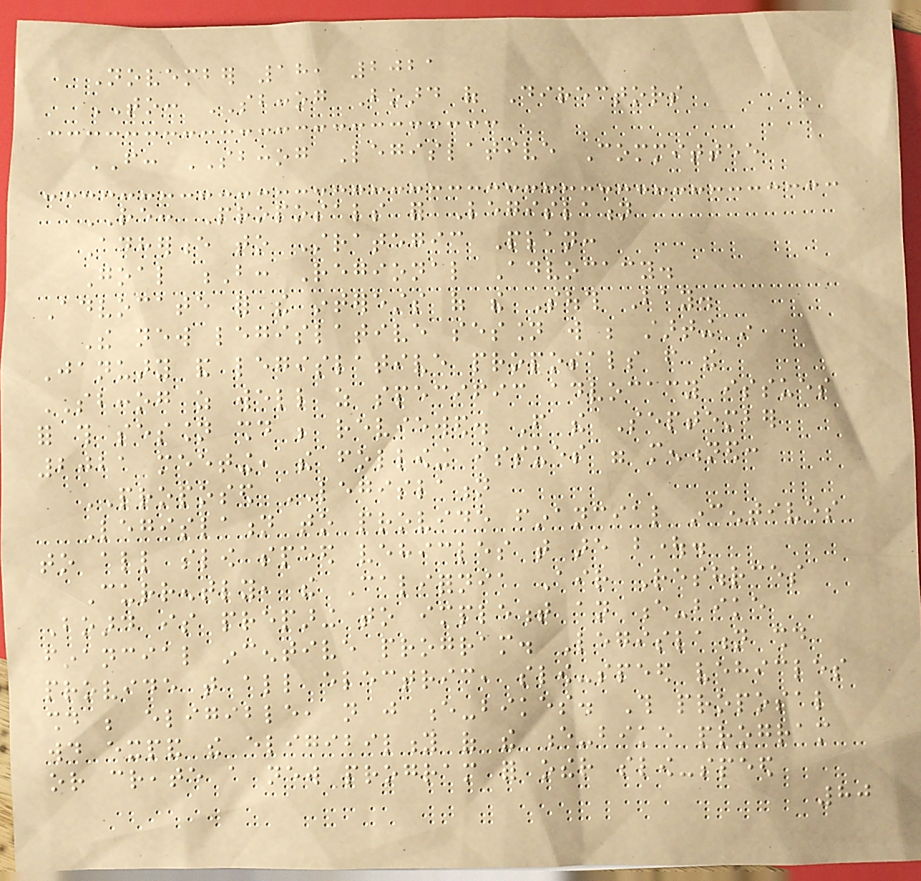November 18, 2021
TO: SBCCOG Board of Directors
FROM: SBCCOG Legislative Committee
RE: Proposals for Legislation
Adherence to Strategic Plan:
Goal B: Regional Advocacy.
Advocate for the interests of the South Bay.
The new legislative session will be starting in
January and legislative proposals from the
SBCCOG as well as specific advocacy issues
for this session should be reviewed. From the September
2021 meeting, the following issues were mentioned:
PROPOSED LEGISLATION
Legislation to provide financial incentives
to all slow speed vehicles that are bought.
Currently, the California Air Resources
Board is preparing to implement an e-bike
financial incentive program. Legislation should
provide that all electric, slow-speed vehicles
should be eligible, not just e-bikes. This proposal
would expand the eligibility of the e-bike program
or create a new program for other slow-speed
80
